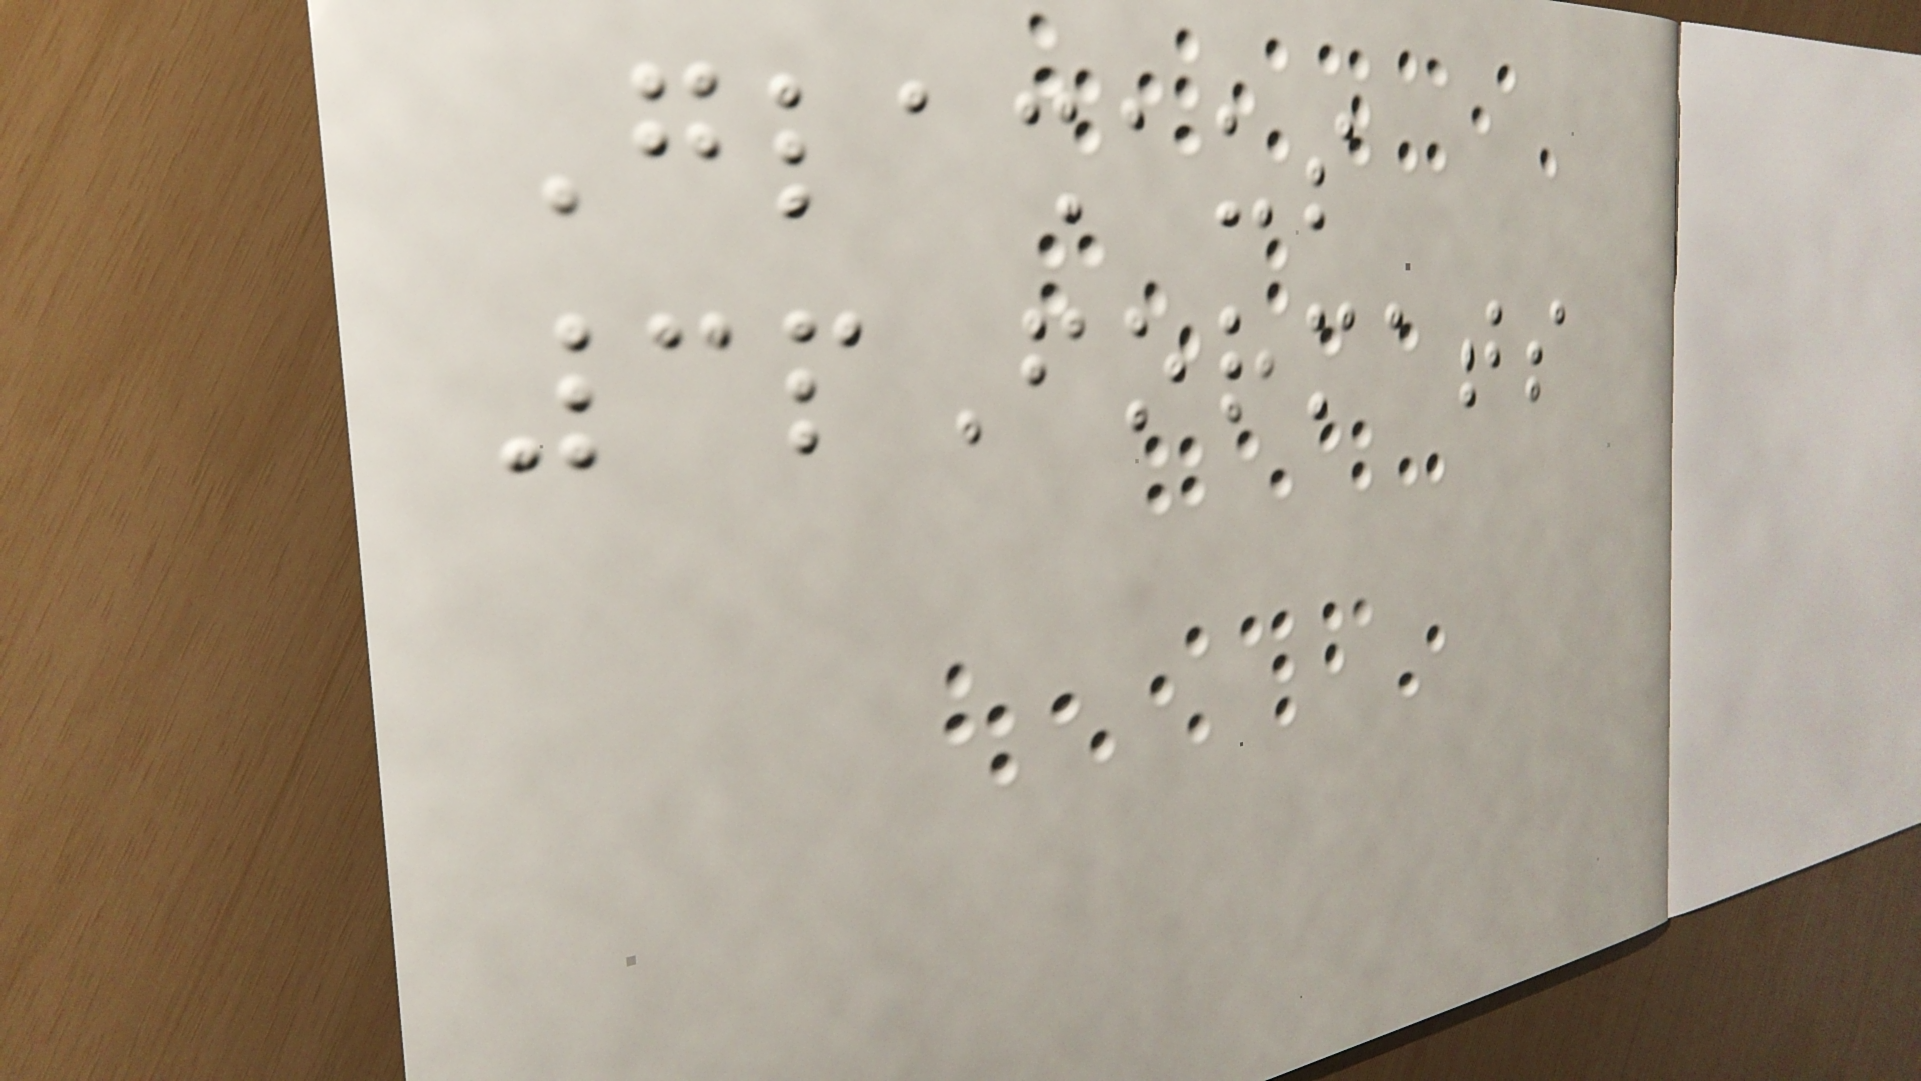Glashaus
3pFormats
